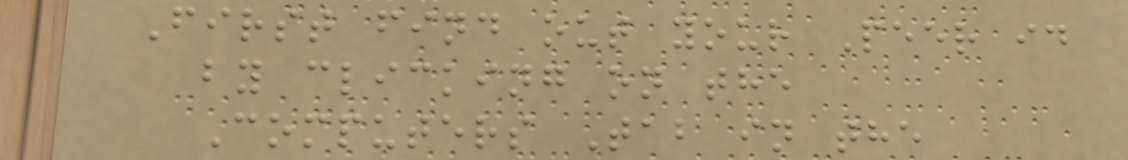First find out your Peer id
by clicking on the
Computers Tab in the
